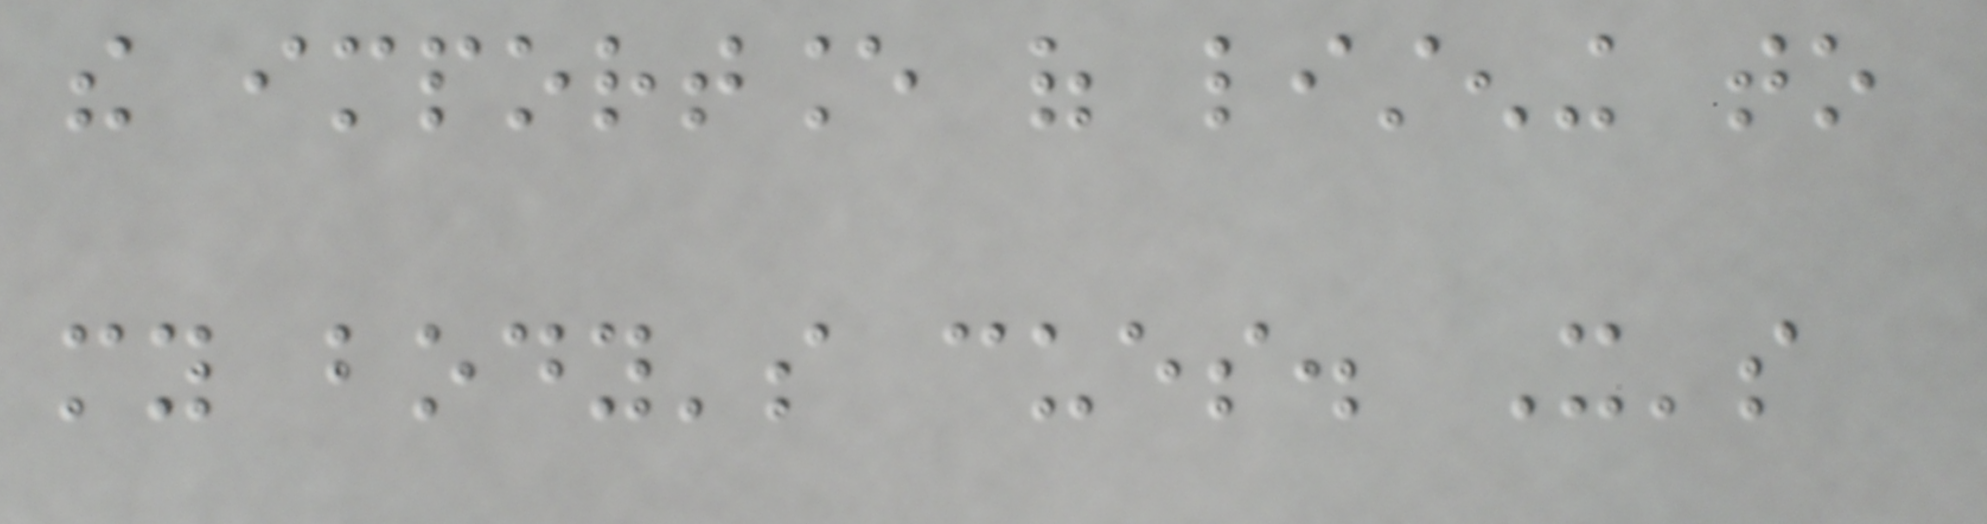the importance of listening to
my body's cues. It's
